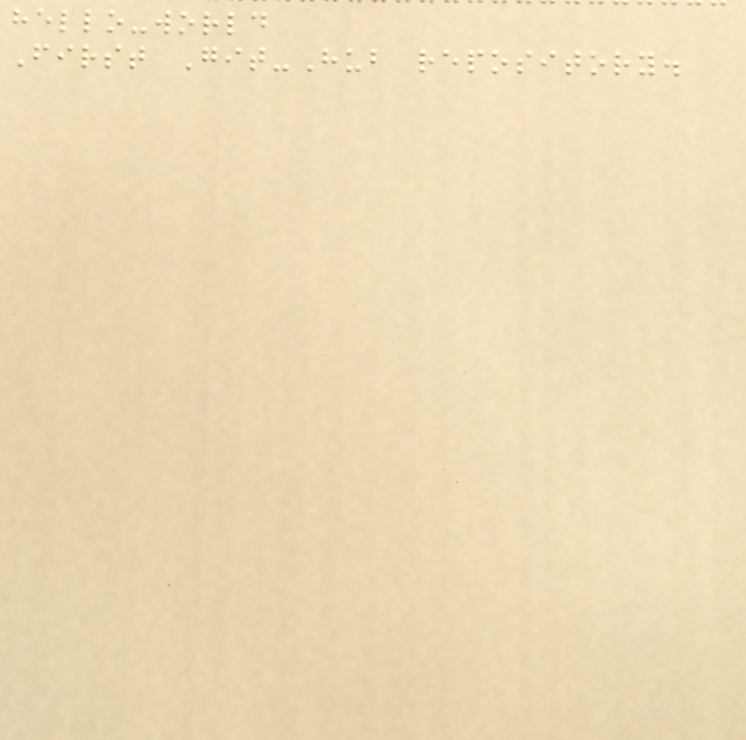hello-world
First Git-Hub repository.
